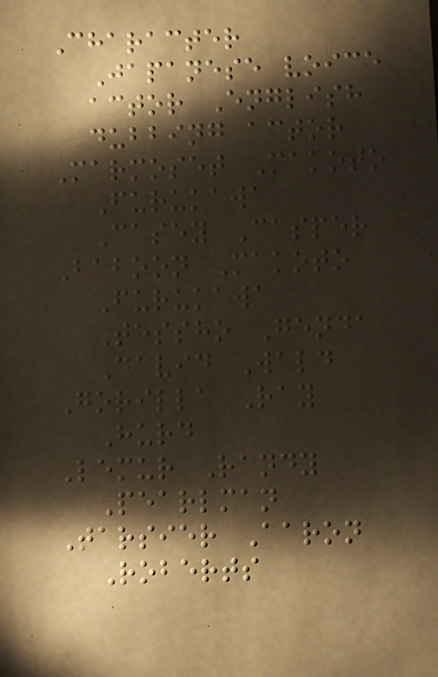Character
Japanese voice
actor English
dubbing actor
Marmoset Makoto
Furukawa
Casey Casper
Baboon Makoto
Furukawa
Tessho Genda
David Wald
Gorilla Ray
Hurd
Lemur Randy
Pearlman
Tarsier Aaron
Roberts
